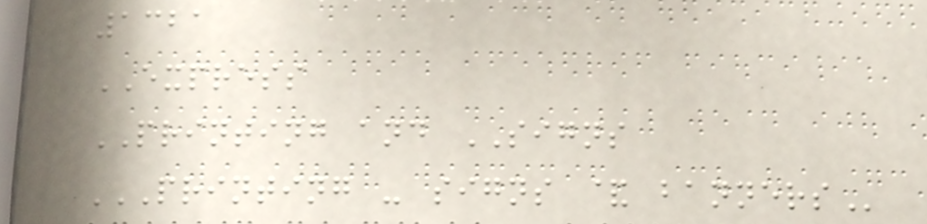1321
EXPRESS
PRINTING and SIGNS
PRINTING - SIGNS & BANNERS
